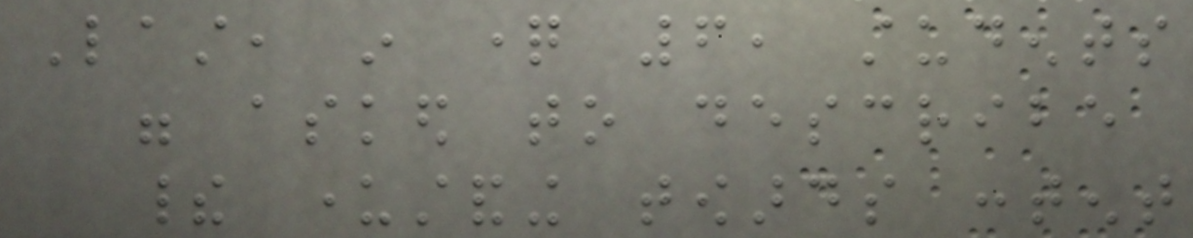Last, in question 6, students
were asked to describe
their understanding towards content
